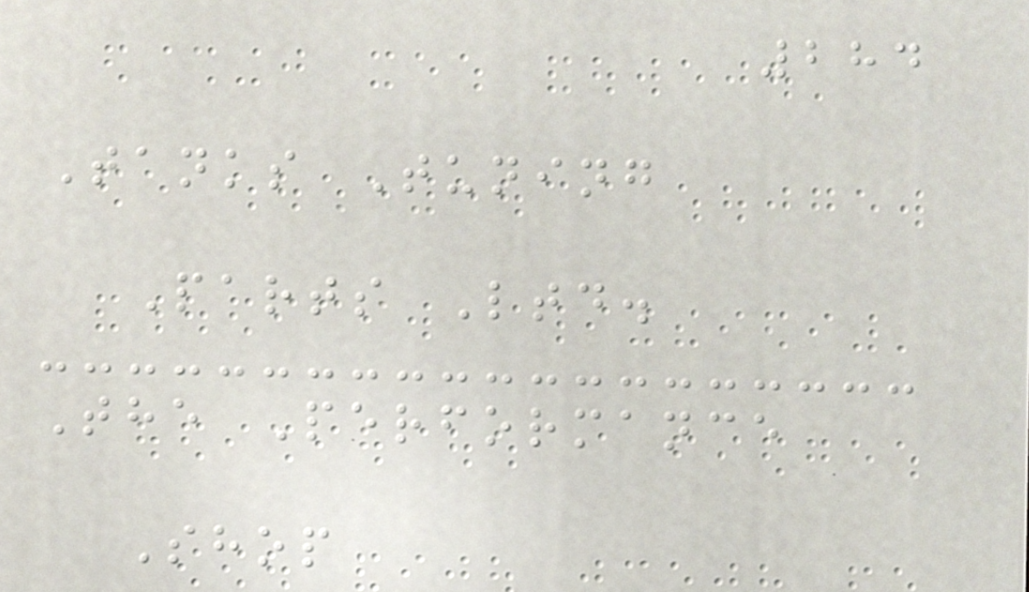284
Tanks Tuning
Parts Ltd.
The Performance
Shop
